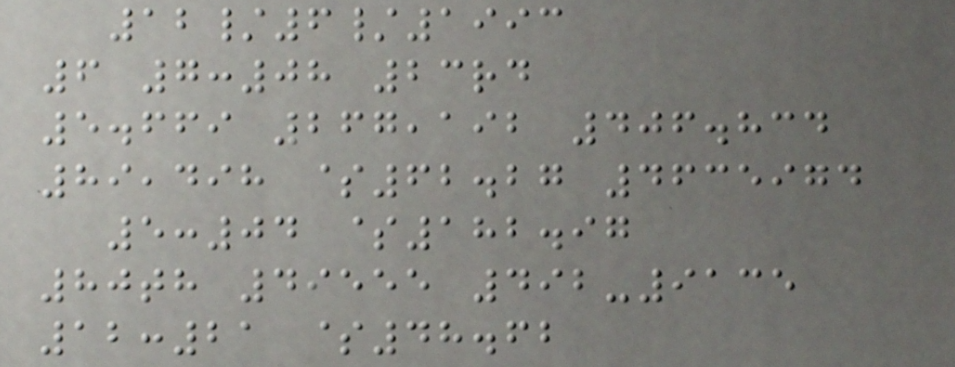12/6/1993
6 7:08 23rd
5.669 267,192 406.834
89,498 $62.27 4635974
5:04 $182.97
80th 49555 492-9135
12:21 $48.62
